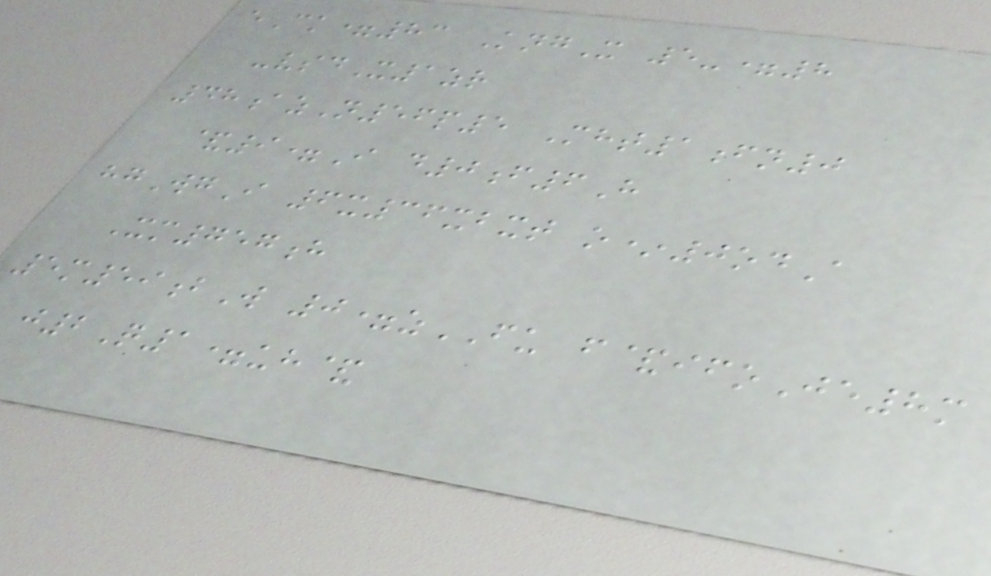eCk=83 KngX 5-=8
-vsdX1zr
48azN56p5 Mht1fn0
&9=I d0f6H
hgWgI 6x36xbxt o*0odA
Xm757h
5m59bW 0=zFU f&ifoJe8m
j2Q1=uh&
